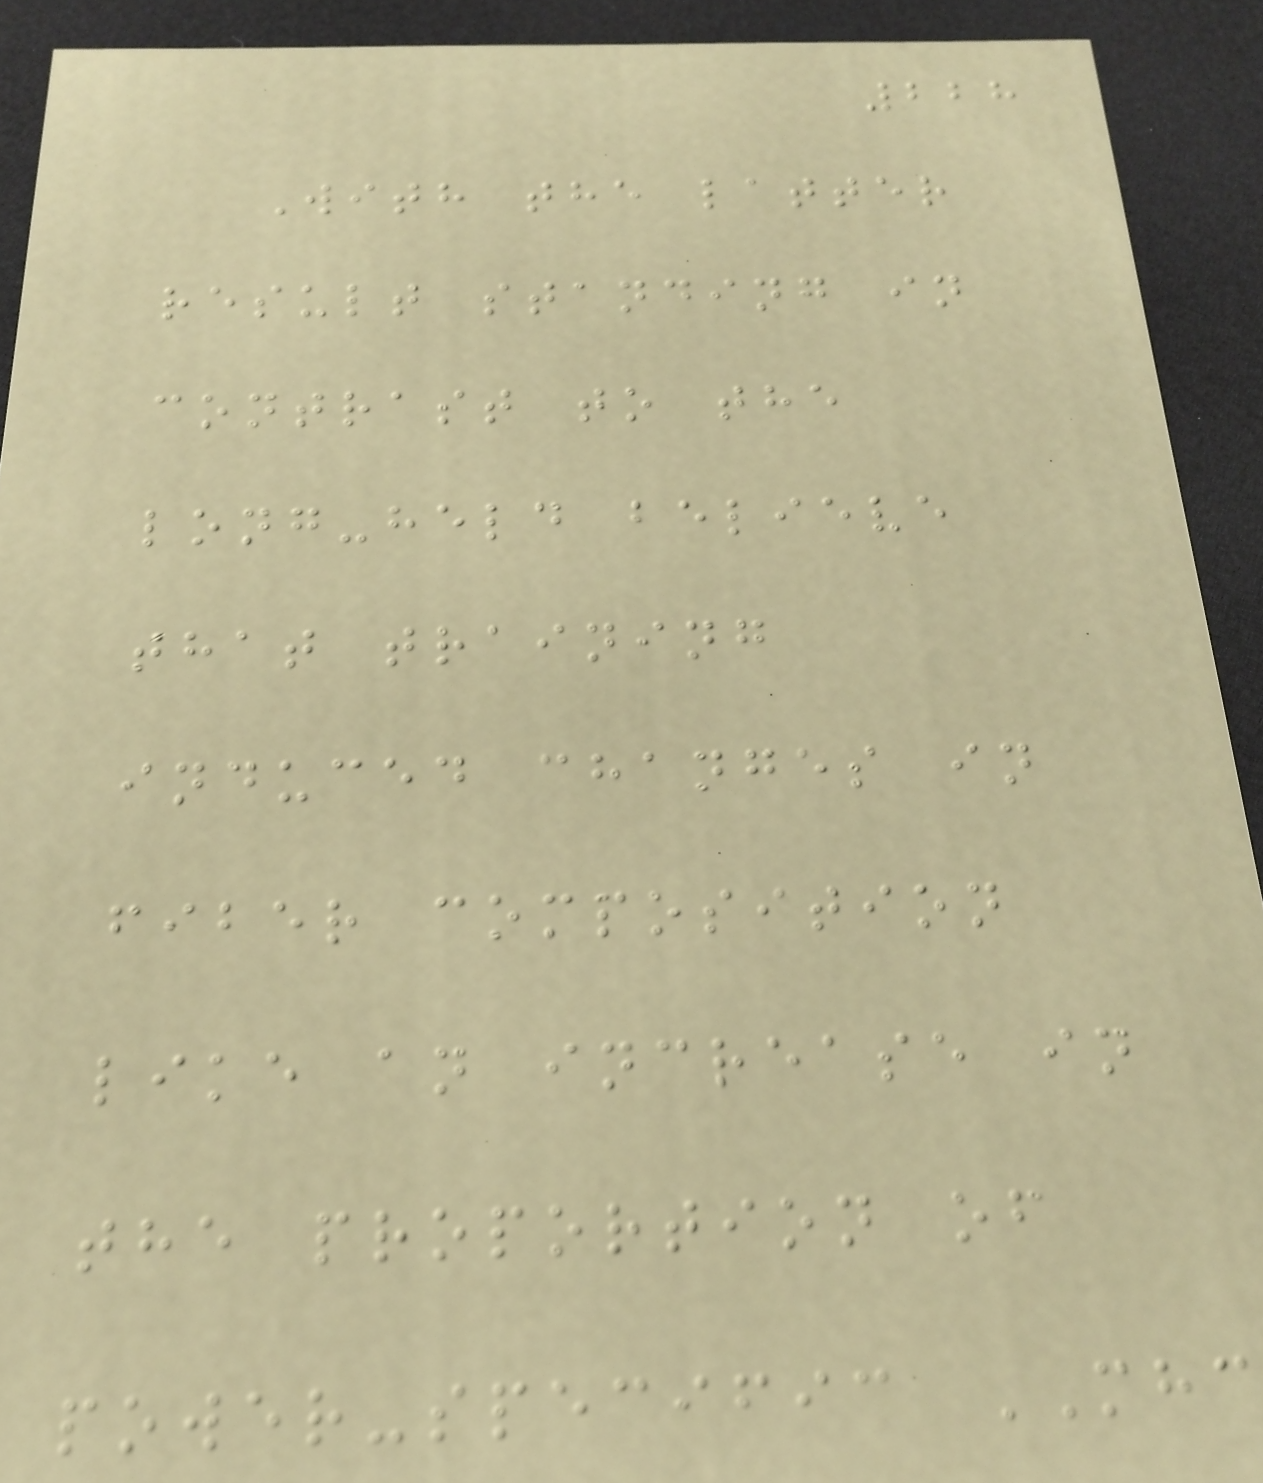228
With the latter
result standing in
contrast to the
long-held believe
that training
induced changes in
fiber composition
like an increase in
the proportion of
power-specific MHC
